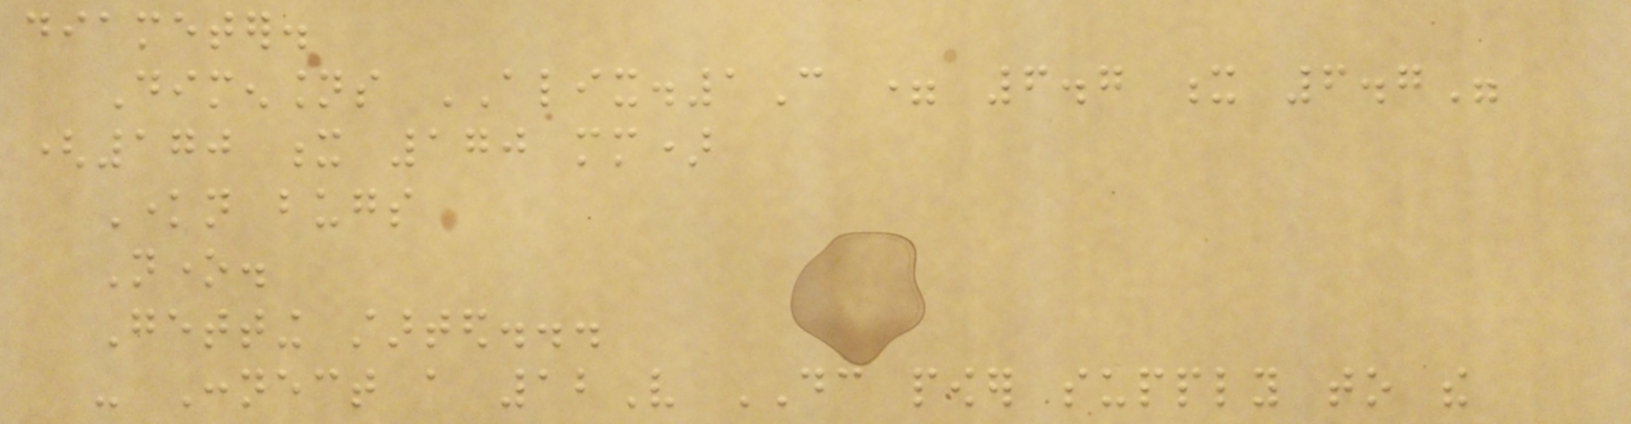diameter.
Dimensions ALIX.1C = 6.7 x 6.7"
(170 x 170 mm)
Known bugs
None.
Getting started...
- Connect a 12V DC power supply to the
